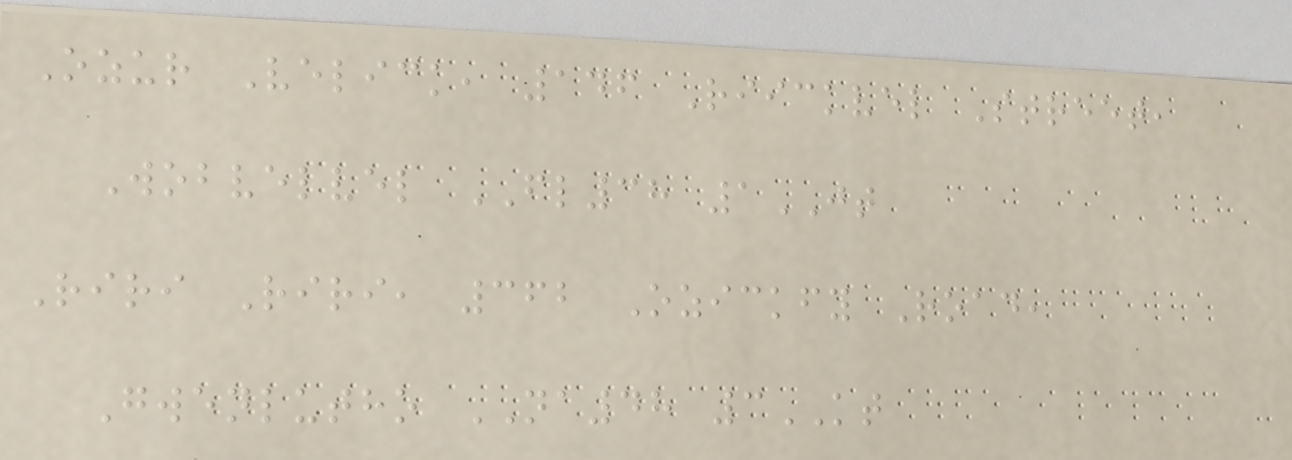Ozur Velick, 146 Riickvel Street,
Wobvelvel FL38 1JT
Riri Riri, 362 Ozickfy Road,
Gwenlutho NA48 3KT
